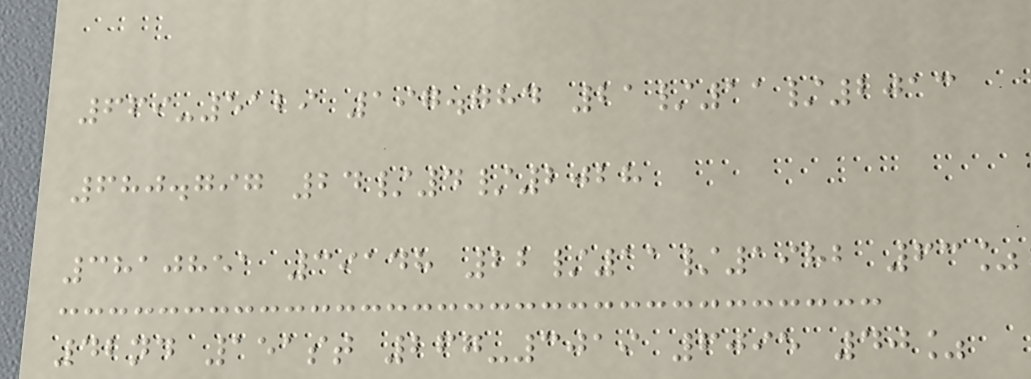669-5129 197.784 21/11/2013
680.797 24/4/2028
3810851 39148 22/11/1982 63%
42nd 151st 267-3019 6095 40%
